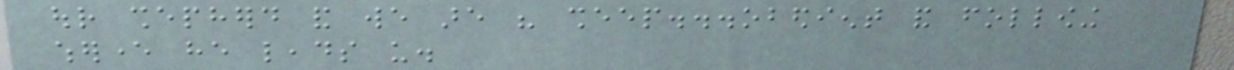our shepherd and we are his sheep...obedient and following
wherever he leads us.
